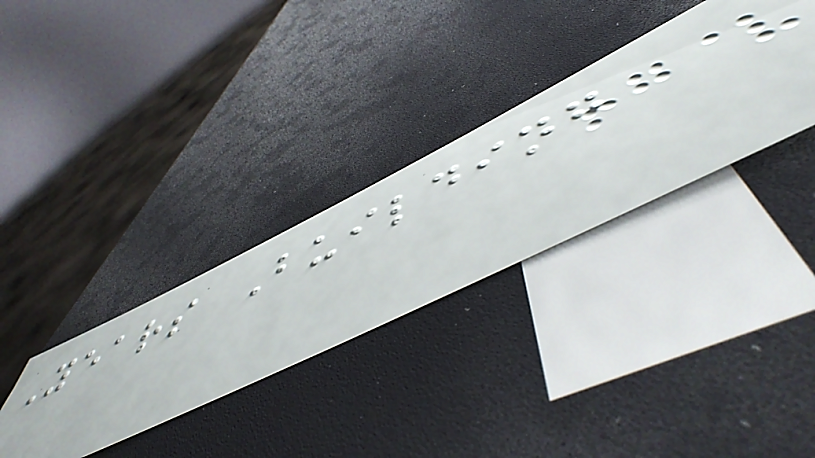Years Building
